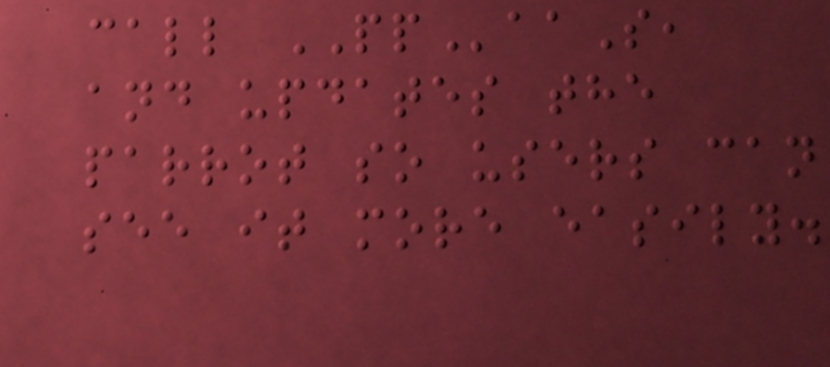call PPaaS,
and updates the
parrot so users can
see it more easily.
